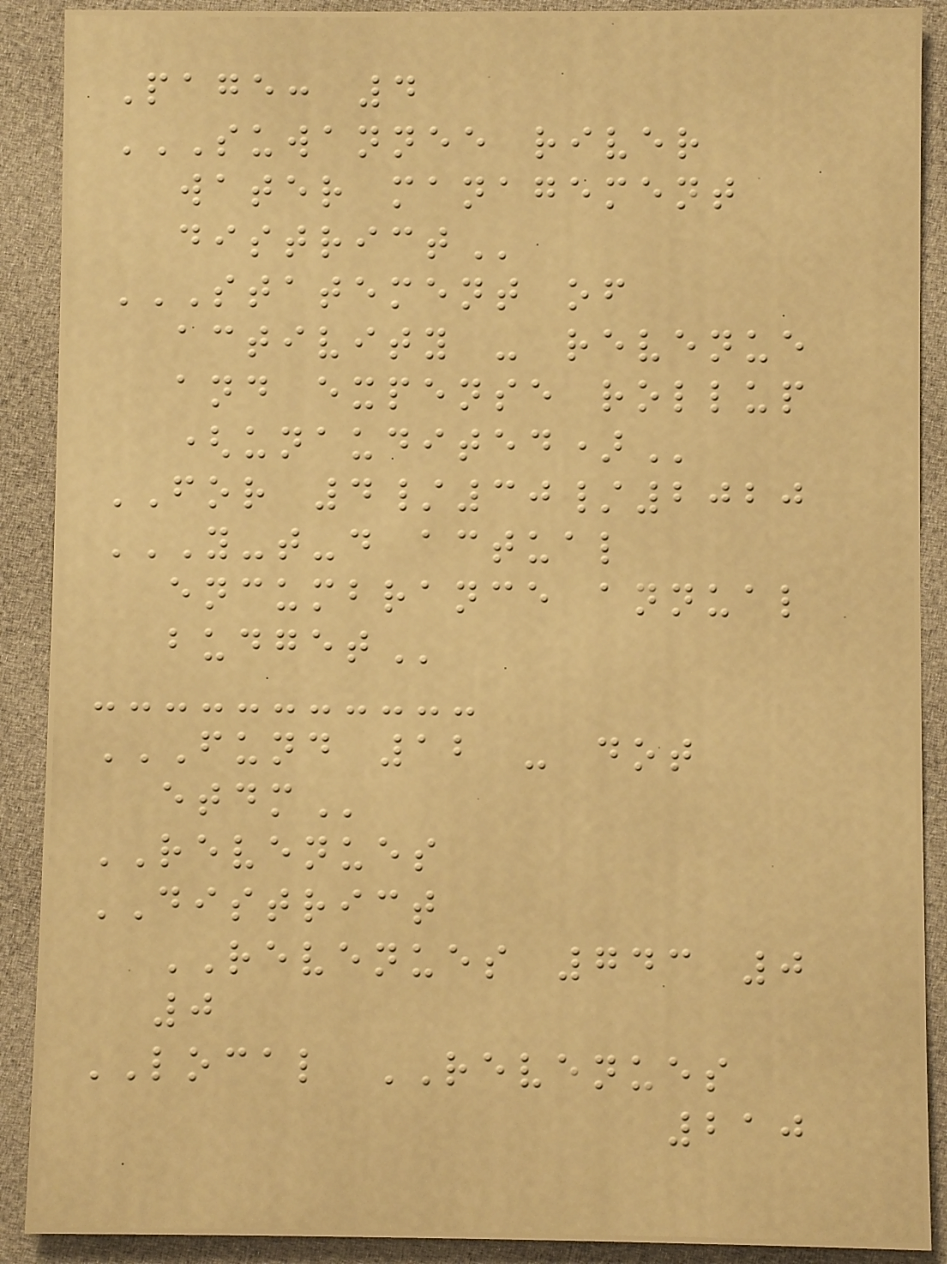Page: 4
SUWANNEE RIVER
WATER MANAGEMENT
DISTRICT
STATEMENT OF
ACTIVITY - REVENUE
AND EXPENSE ROLLUP
(UNAUDITED)
FOR 4/30/2020
Y-T-D ACTUAL
ENCUMBRANCE ANNUAL
BUDGET
FUND 12 - DOT
ETDM
REVENUES
DISTRICT
REVENUES 743 0
0
LOCAL REVENUES
210
